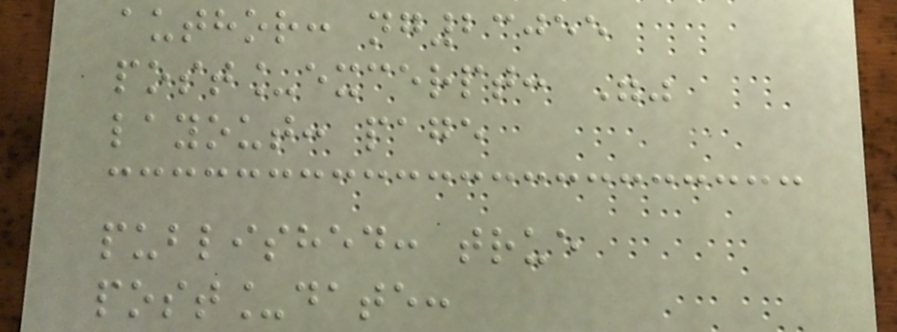author: ng23055
post_excerpt: ""
layout: page
published: true
post_date:
